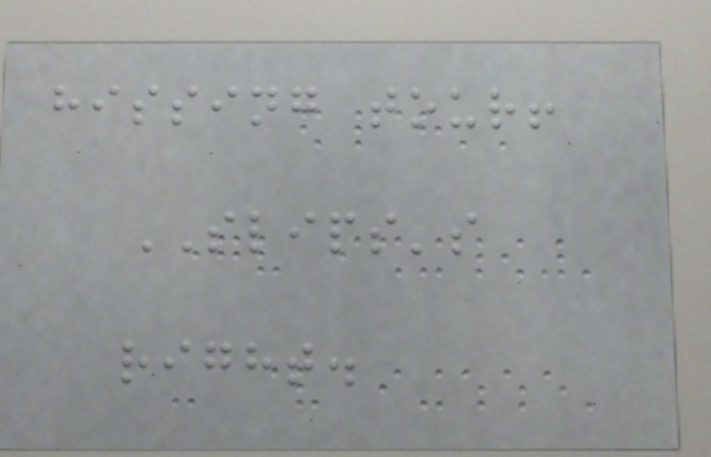hissing tour!
SLIPS's
right.
